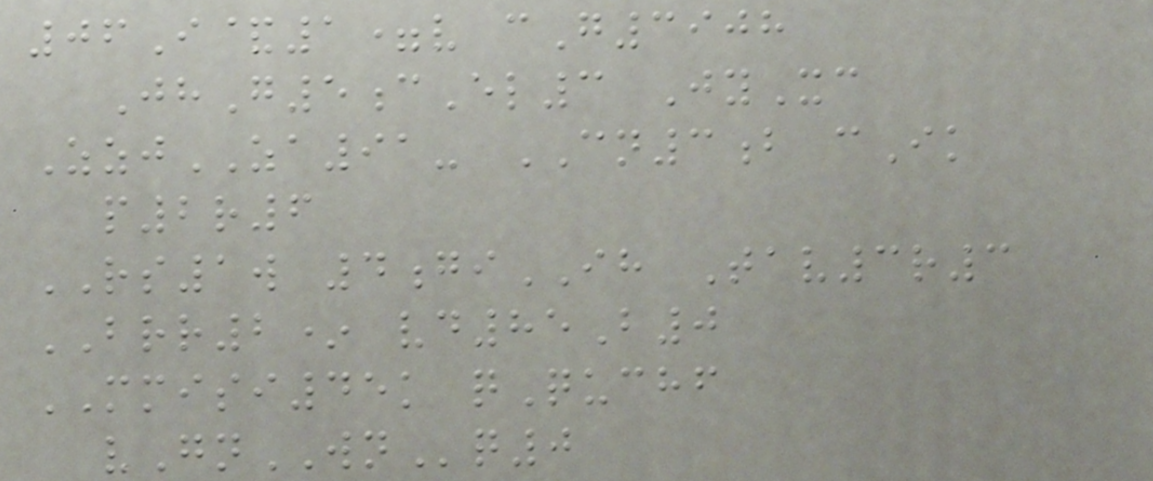06I&1=v cG3908
JhG5cEl3 JyXc
ZzjZA91- CN3b cIk
p2r6
RS1w 4giIH Tav3r3
BRR2* vd85B0
MMISI45k qQuchf
vGnWNq0
